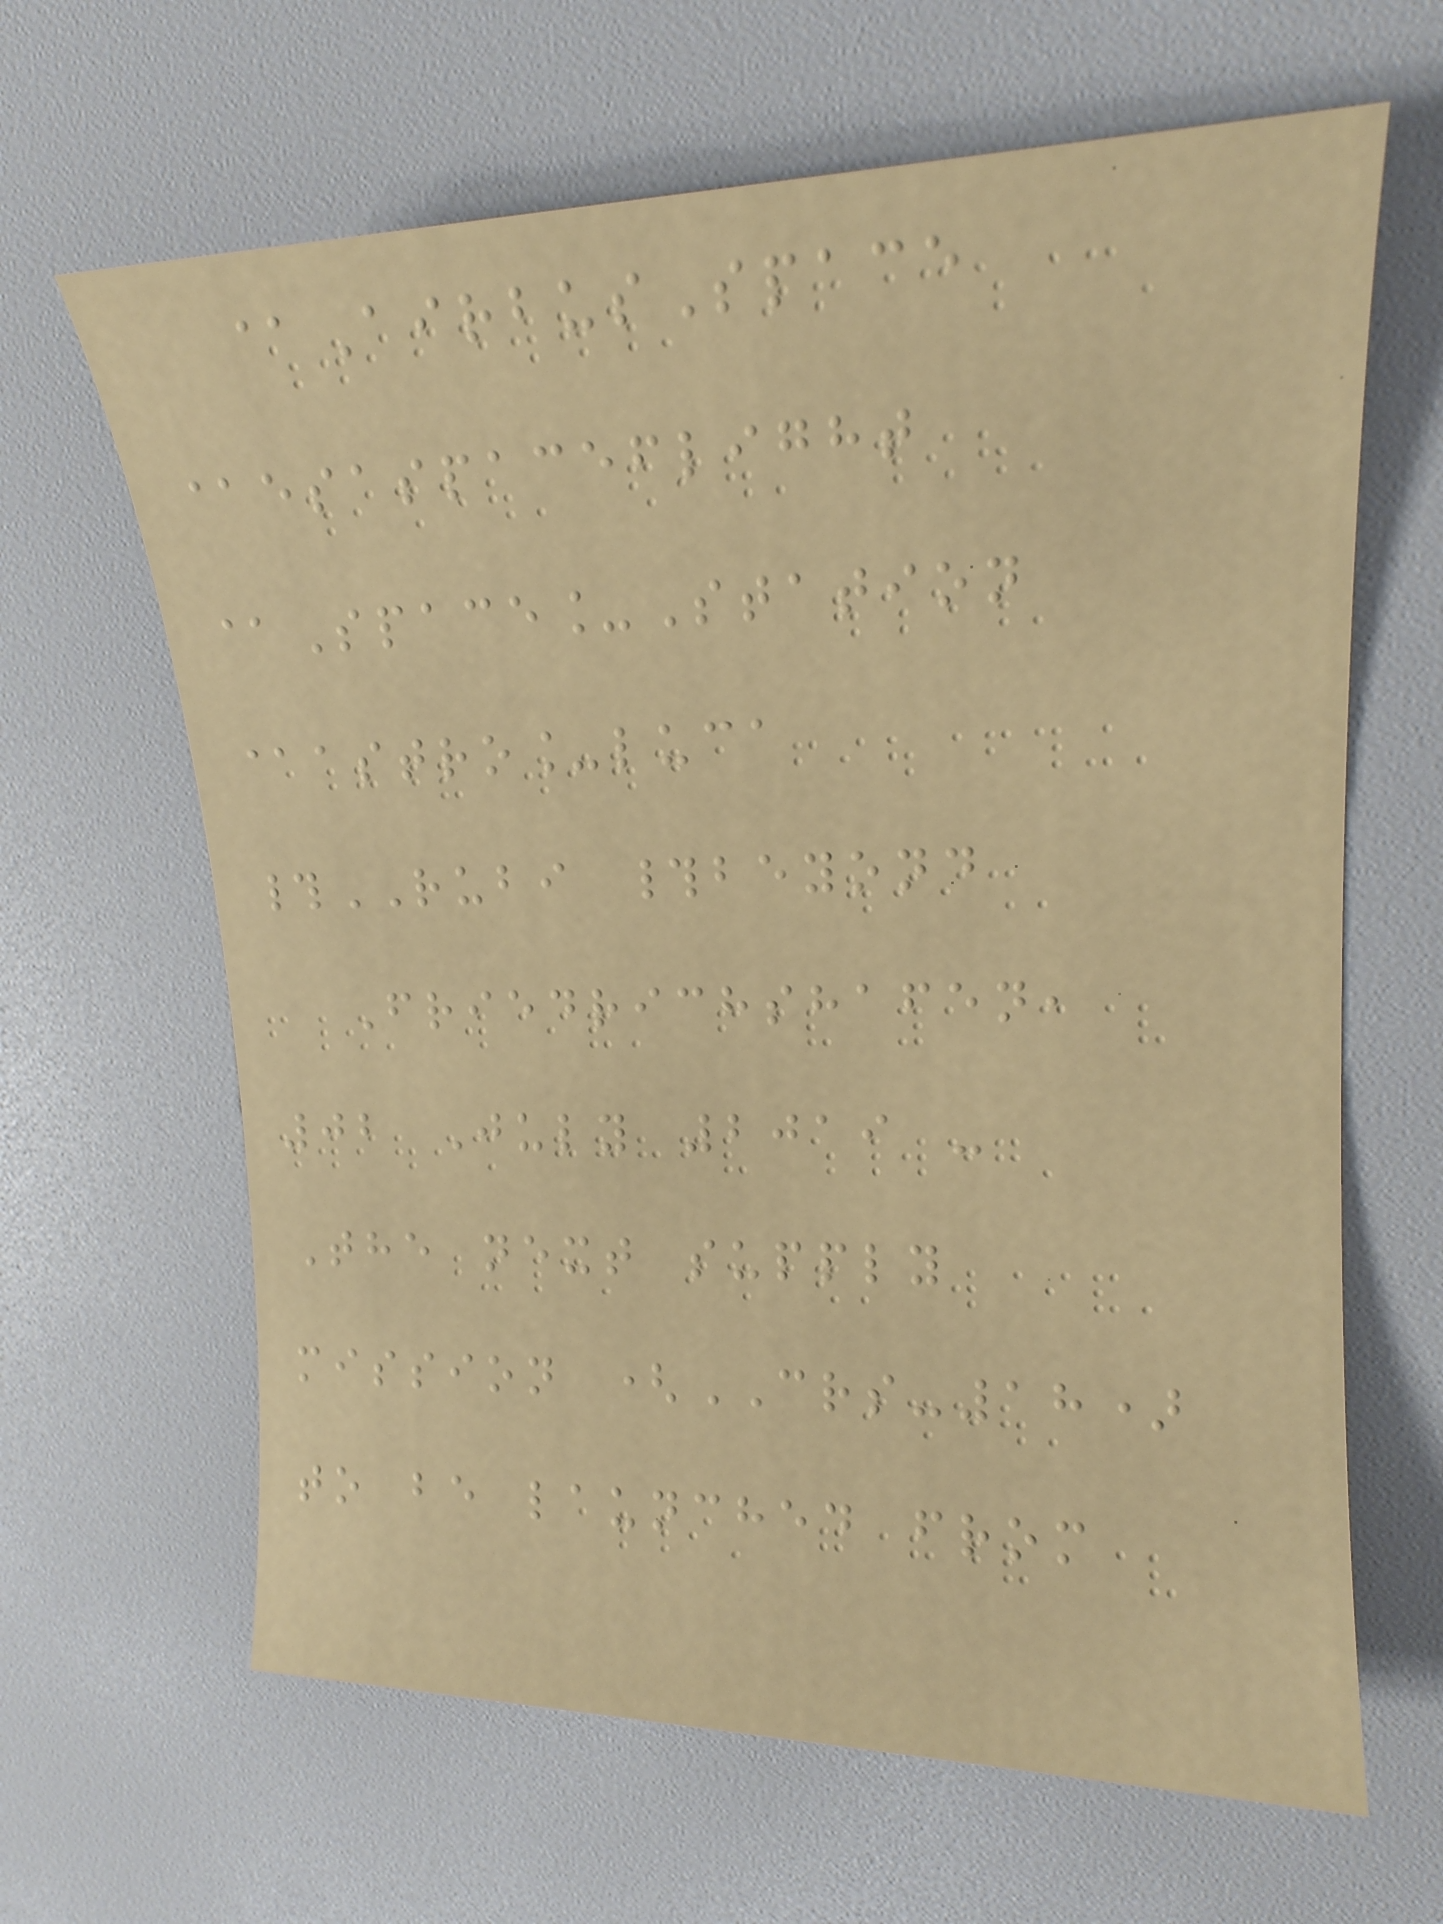@AirbusSpace
@esaspaceflight
@Space_Station
@astro_luca
#RUBI #beyond
Friedrichshafen,
02 July 2019 -
The next supply
mission (CRS-18)
to be launched from
